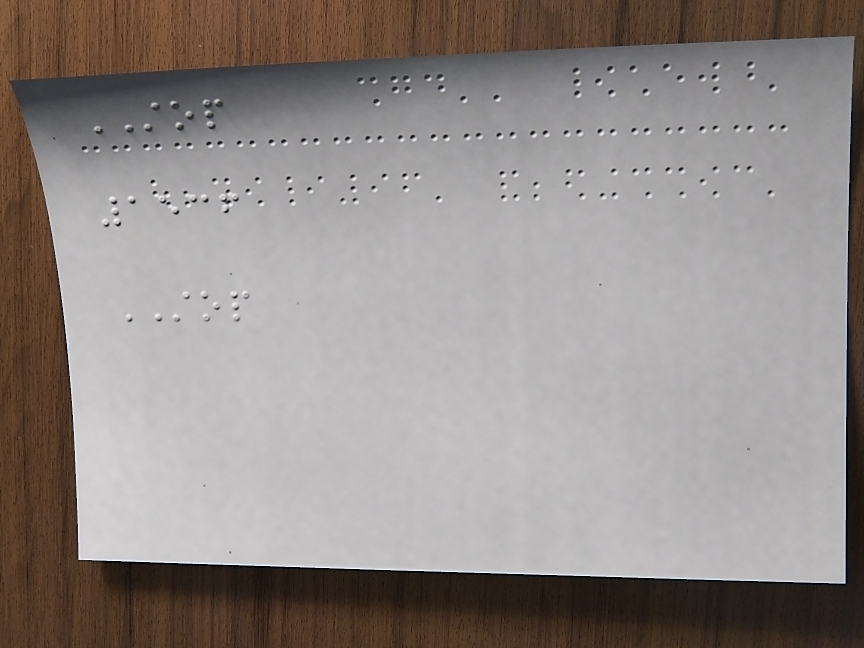STOP
1536
STOP
